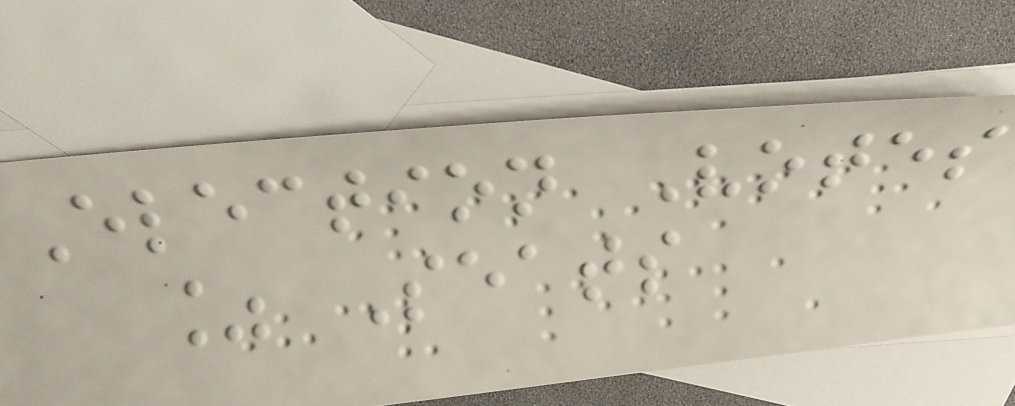Election Votes
% Seats
